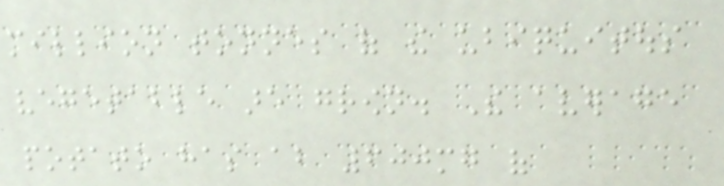million tonnes of the ubiquitous
vegetable are grown. The average
potato has about 600mg of
